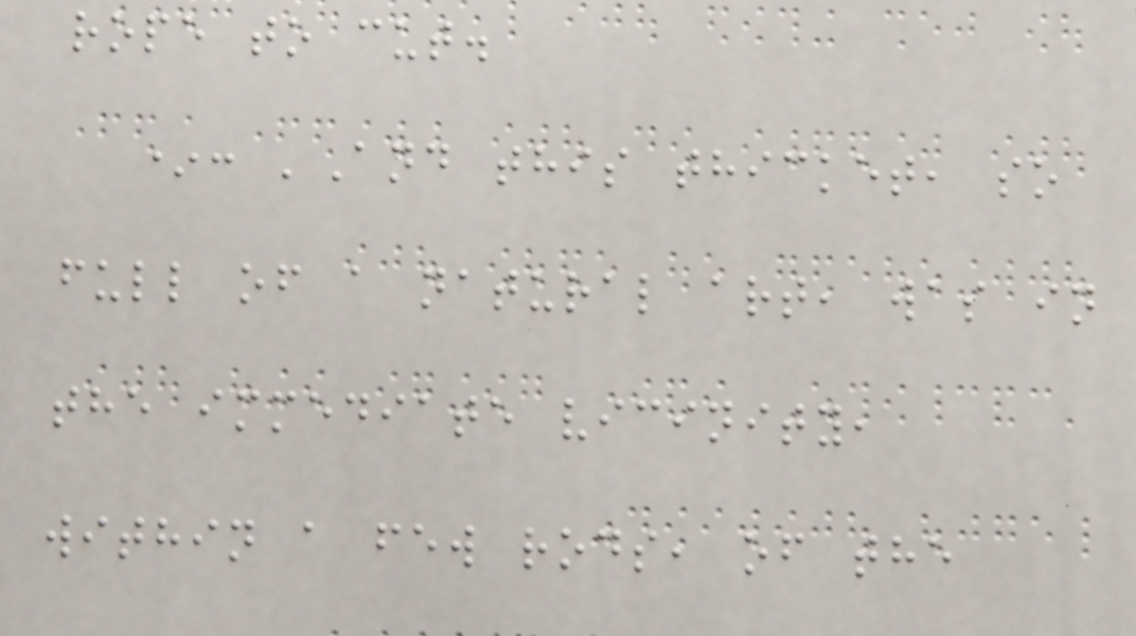rope to cut.
*: 'And this thicket, so
full of a natural art, was in
the immediate vicinity,
within a few rods, of the
